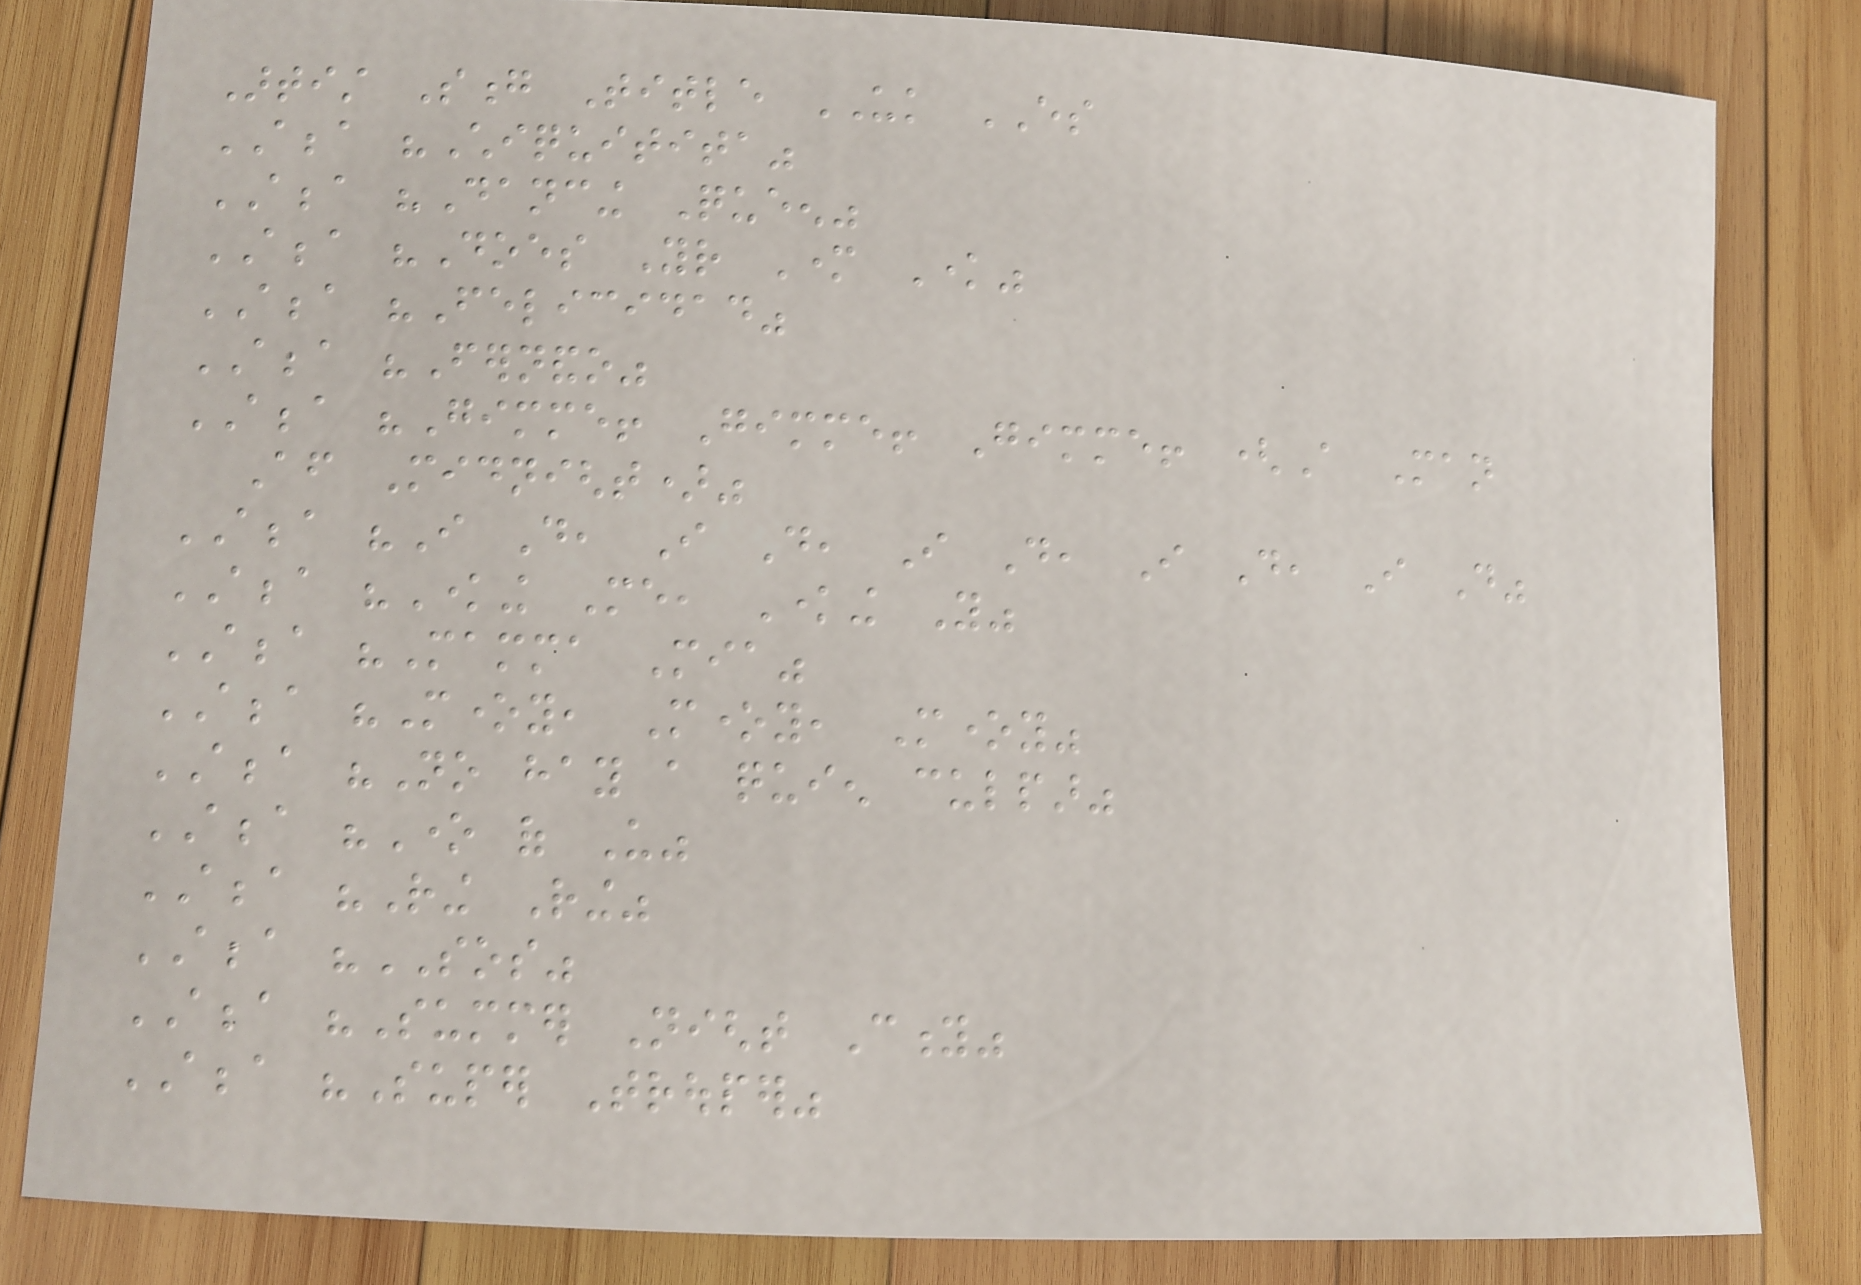Artist Song Title UK ES
ABBA "Chiquitita"
ABBA "Dancing Queen"
ABBA "Does Your Mother Know"
ABBA "Felicidad"
ABBA "Fernando"
ABBA "Gimme! Gimme! Gimme! (A Man
After Midnight)"
ABBA "I Do, I Do, I Do, I Do, I Do"
ABBA "Knowing Me, Knowing You"
ABBA "Mamma Mia"
ABBA "Money, Money, Money"
ABBA "No hay a quien culpar"
ABBA "One of Us"
ABBA "Ring Ring"
ABBA "SOS"
ABBA "Summer Night City"
ABBA "Super Trouper"
